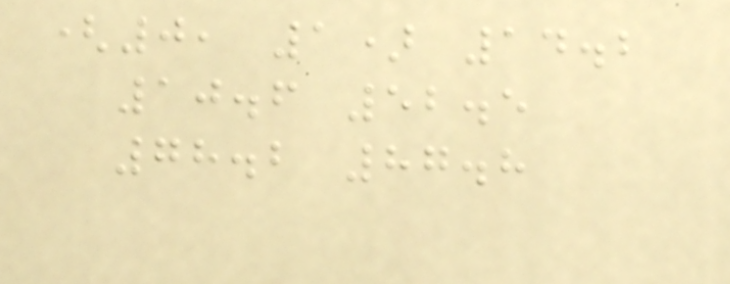(0, 1) 14.2
10.6 52.5
78.2 87.8
